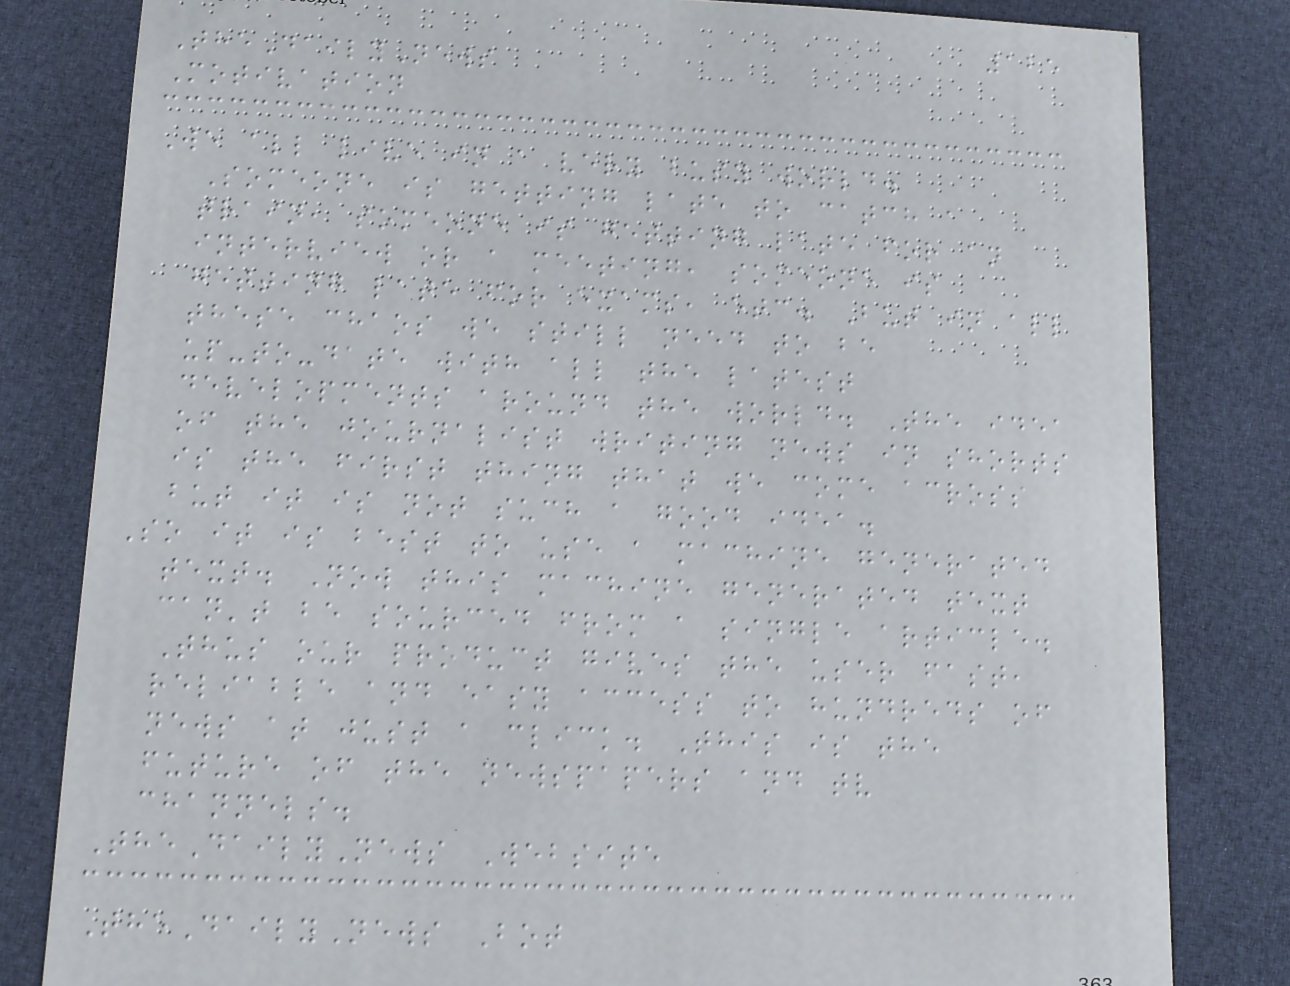125
TheDailyNews
Motivation
We all live in a very busy world.
Someone is getting late to catch a
train, someone is getting late for an
interview or a meeting, someone is
getting late for exams, etc. But in all
these chaos we still need to be
up-to-date with all the latest
developments around the world. The idea
of the journalist writing news in shorts
is the first thing that we come across
but it is not such a good idea.
So it is best to use a machine generated
text. Now this machine generated text
can't be sourced from a single article.
Thus our product gives the user fast,
reliable and easy access to hundreds of
news at just a click. This is the
future of the newspapers and tv
channels.
TheDailyNews Website
TheDailyNews Bot
